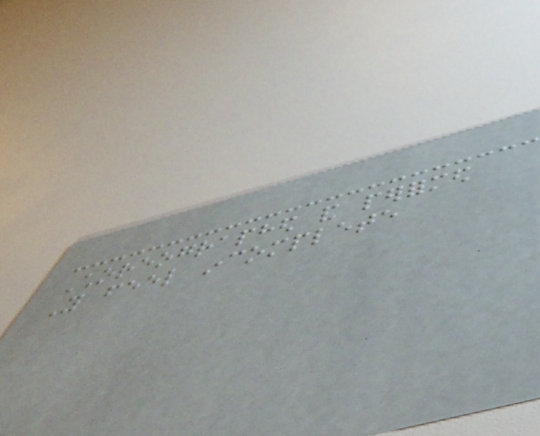Choreographed and performed
You feel incomplete
